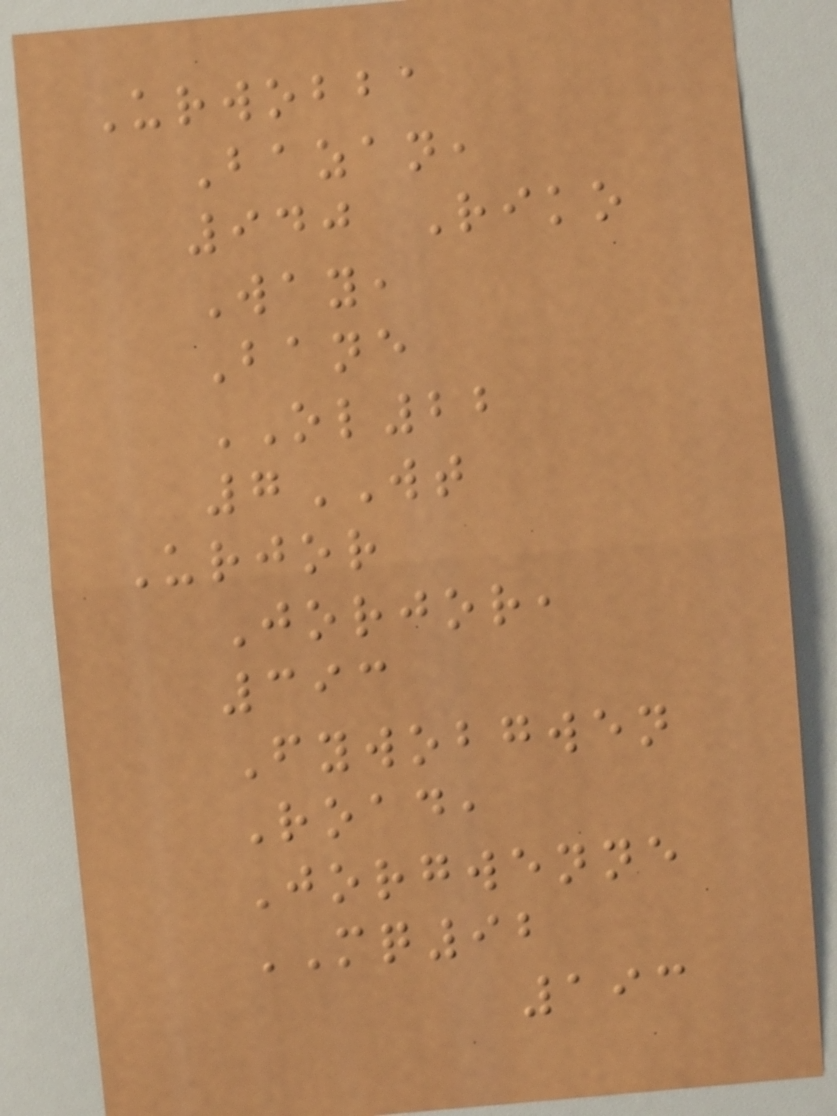Urwobba
Bazan,
940 Riko
Way,
Bane
OL22
7WT
Urjor
Jorjor,
393
Fywobgwen
Road,
Jorgwenne
MQ92
193
